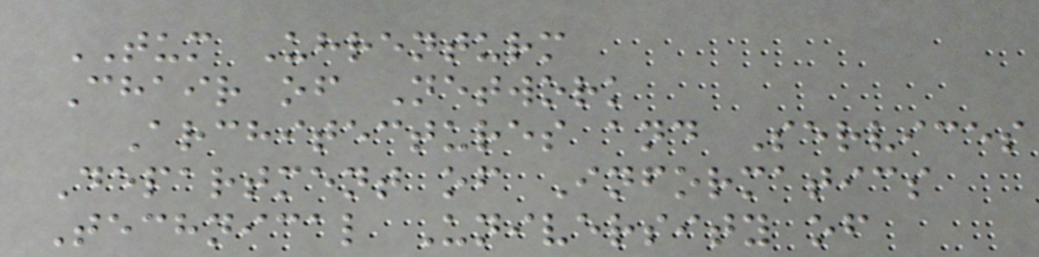TUM Uhrenturm
Chair of Network
Architectures and Services
Department of Informatics
Technical University of
